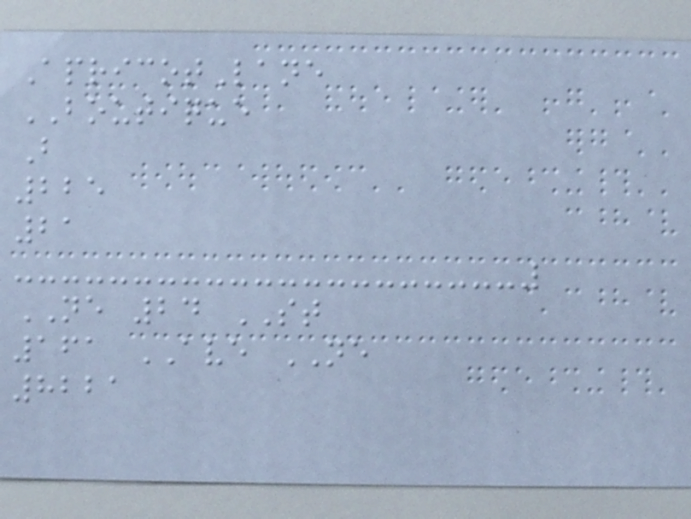ApricotLane
BOUTIQUE
B
225
21
NE 24 ST
161 AVE NE
8221
